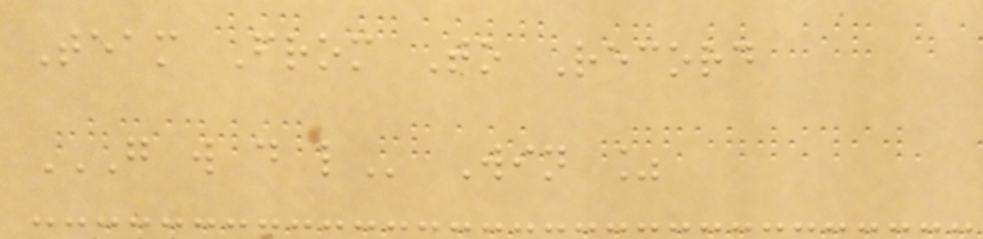Team From To Record
G W D L Win %
